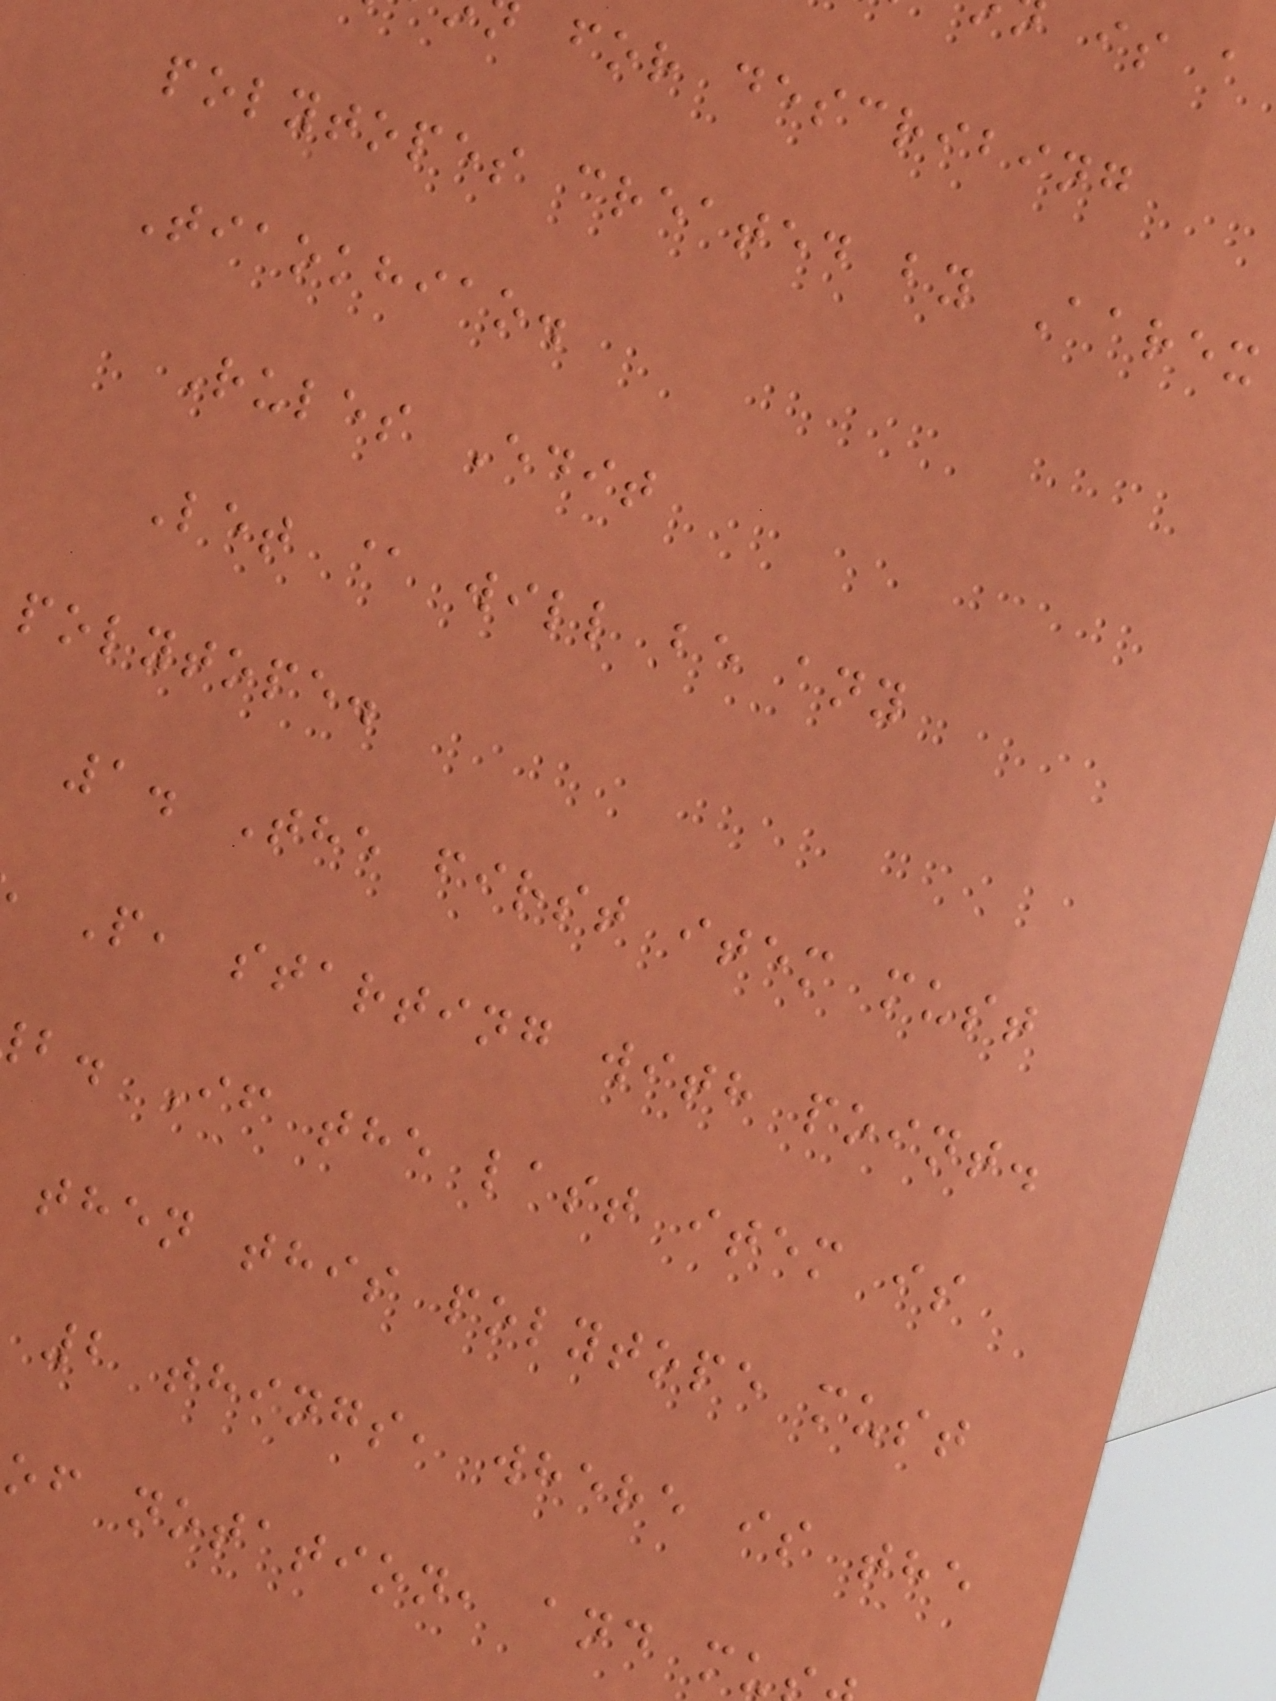for describing
polytopes created by Aarex
Tiaokhiao.
Rules Edit
Let @ will be any
polytope.
1. The first item must
P, starting with point.
b. If the last item is
then this polytope must
2 things, where is the
of notation, and mu
